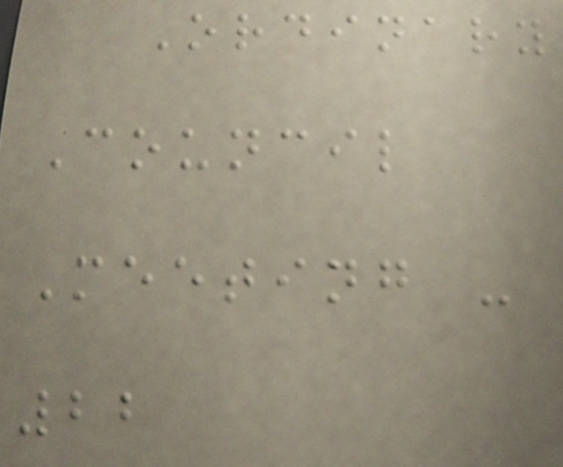Ordinary
Council
Meeting -
22
